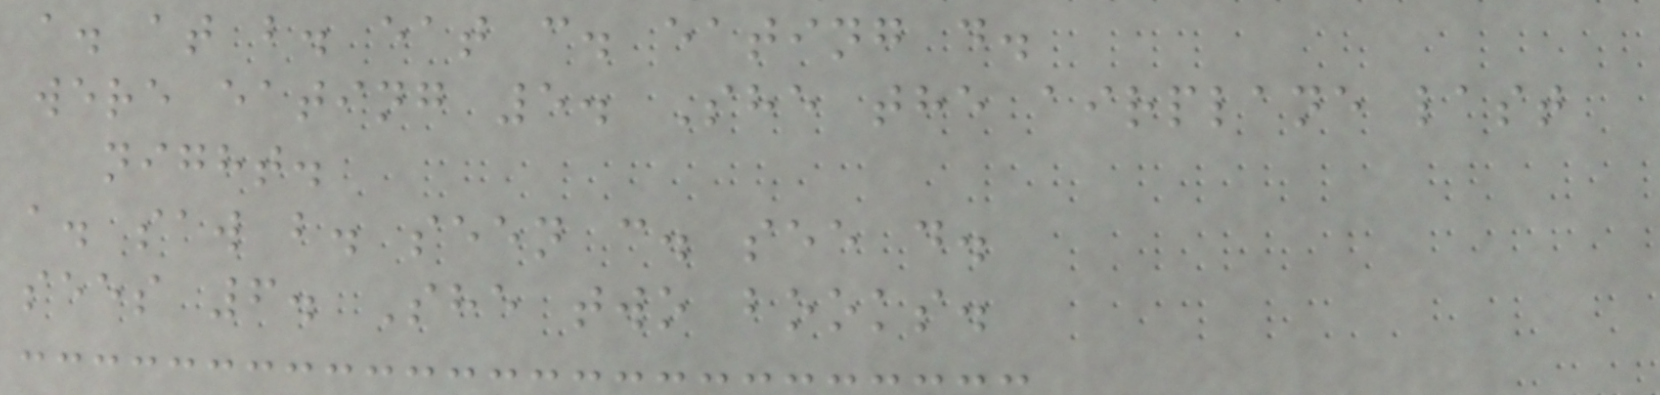a. at b. eat c. eating d.
were eating 5. She the airplane last
night.
a. saw b. seen c. see d.
sees 6. She two books.
